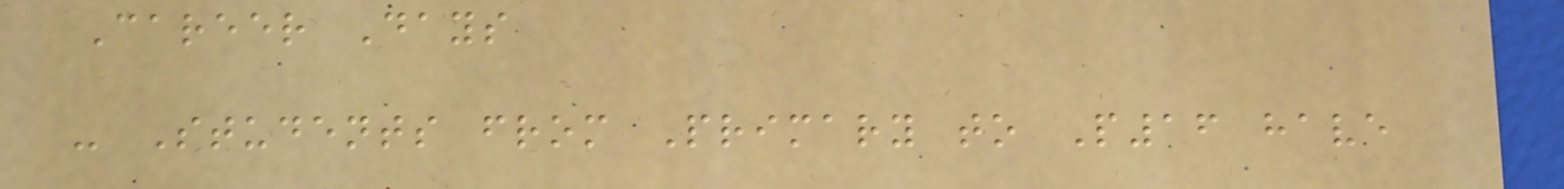Career Days
- Students from Primary to P16 have
